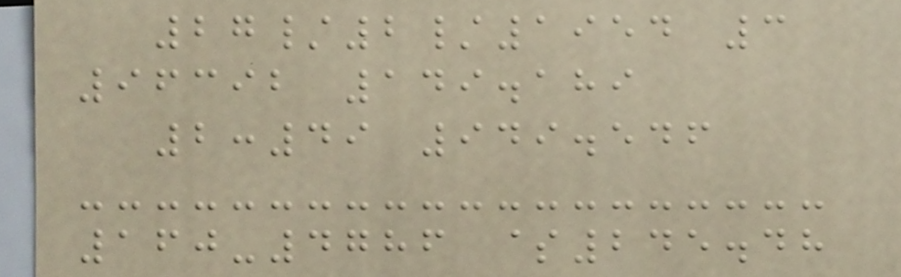27/2/1954 3
96392 149.189
2:49 949.546
160-4786 $245.48
